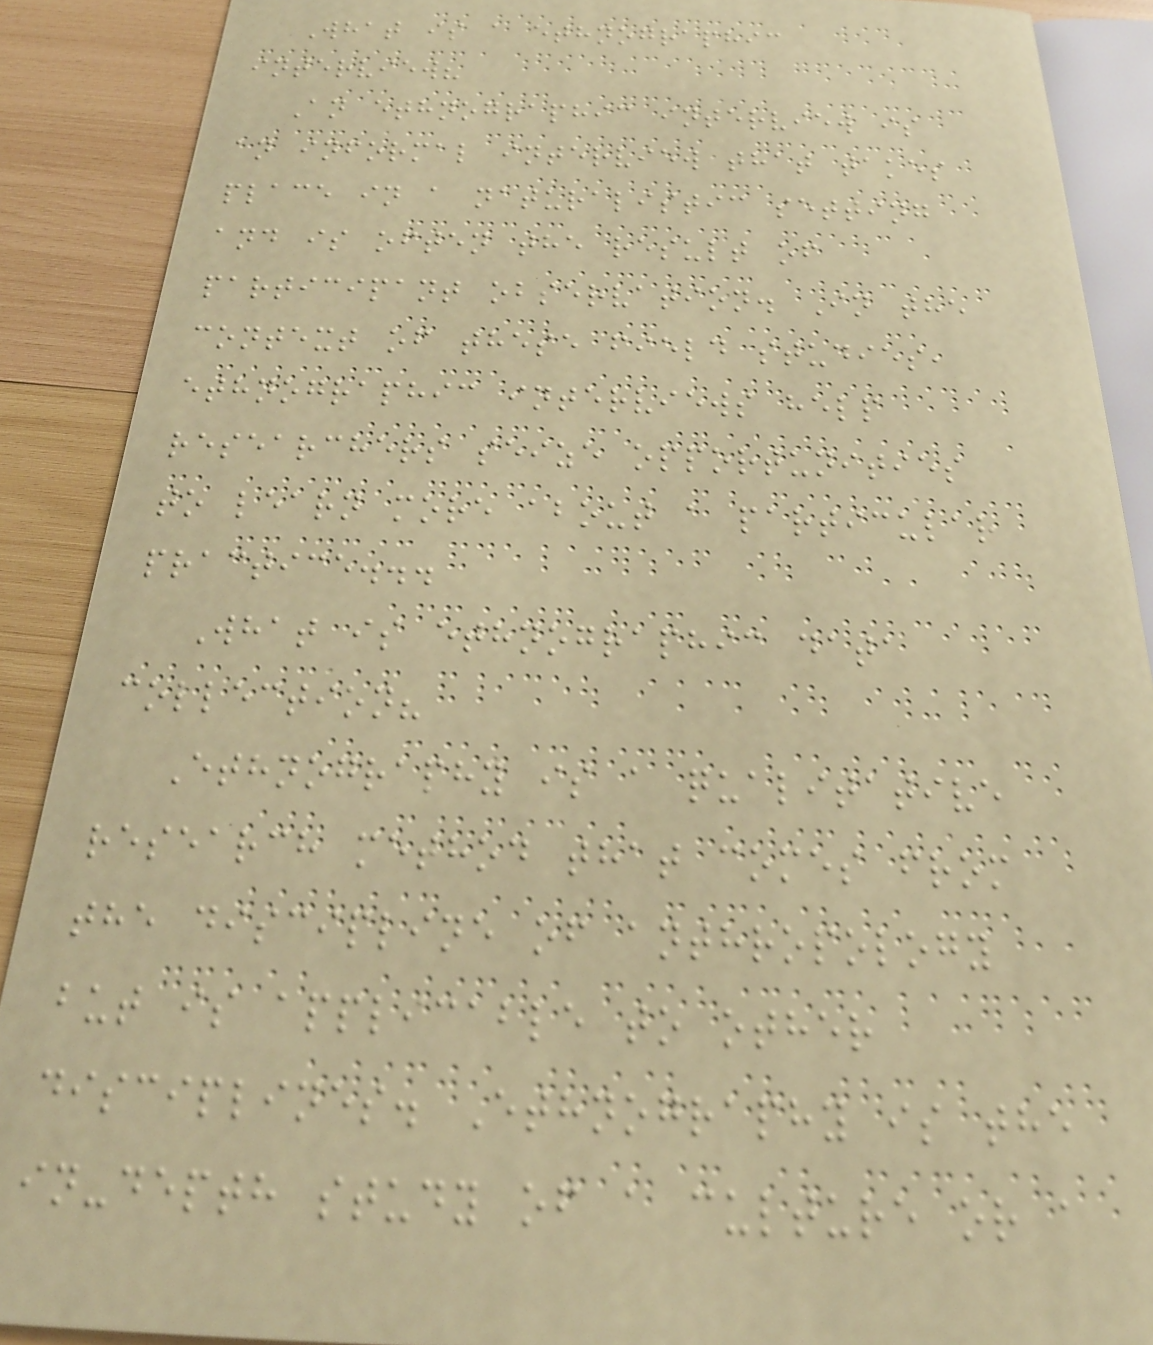What is a ethnographic
interview?
An ethnographic interview is
an informal interview that takes
place in a naturalistic setting
and is often the result of
participant observation. In the
context of these field studies,
ethnographic interviews help
researchers seize opportunities
to learn more about a particular
practice...
What is ethnographic data
collection?
Ethnography is a qualitative
research method that comes from
the discipline of anthropology
but is applicable to other
disciplines. Ethnography is the
in-depth study of a culture or a
